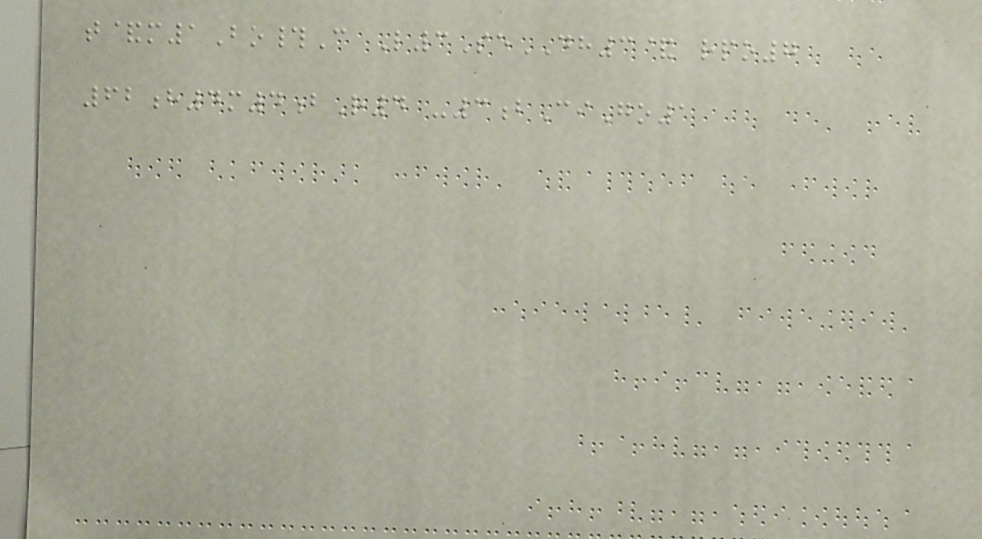t&m1Bo#C L3SeDH3& rpo7
62h4m4bR4 -3bCiGo1
